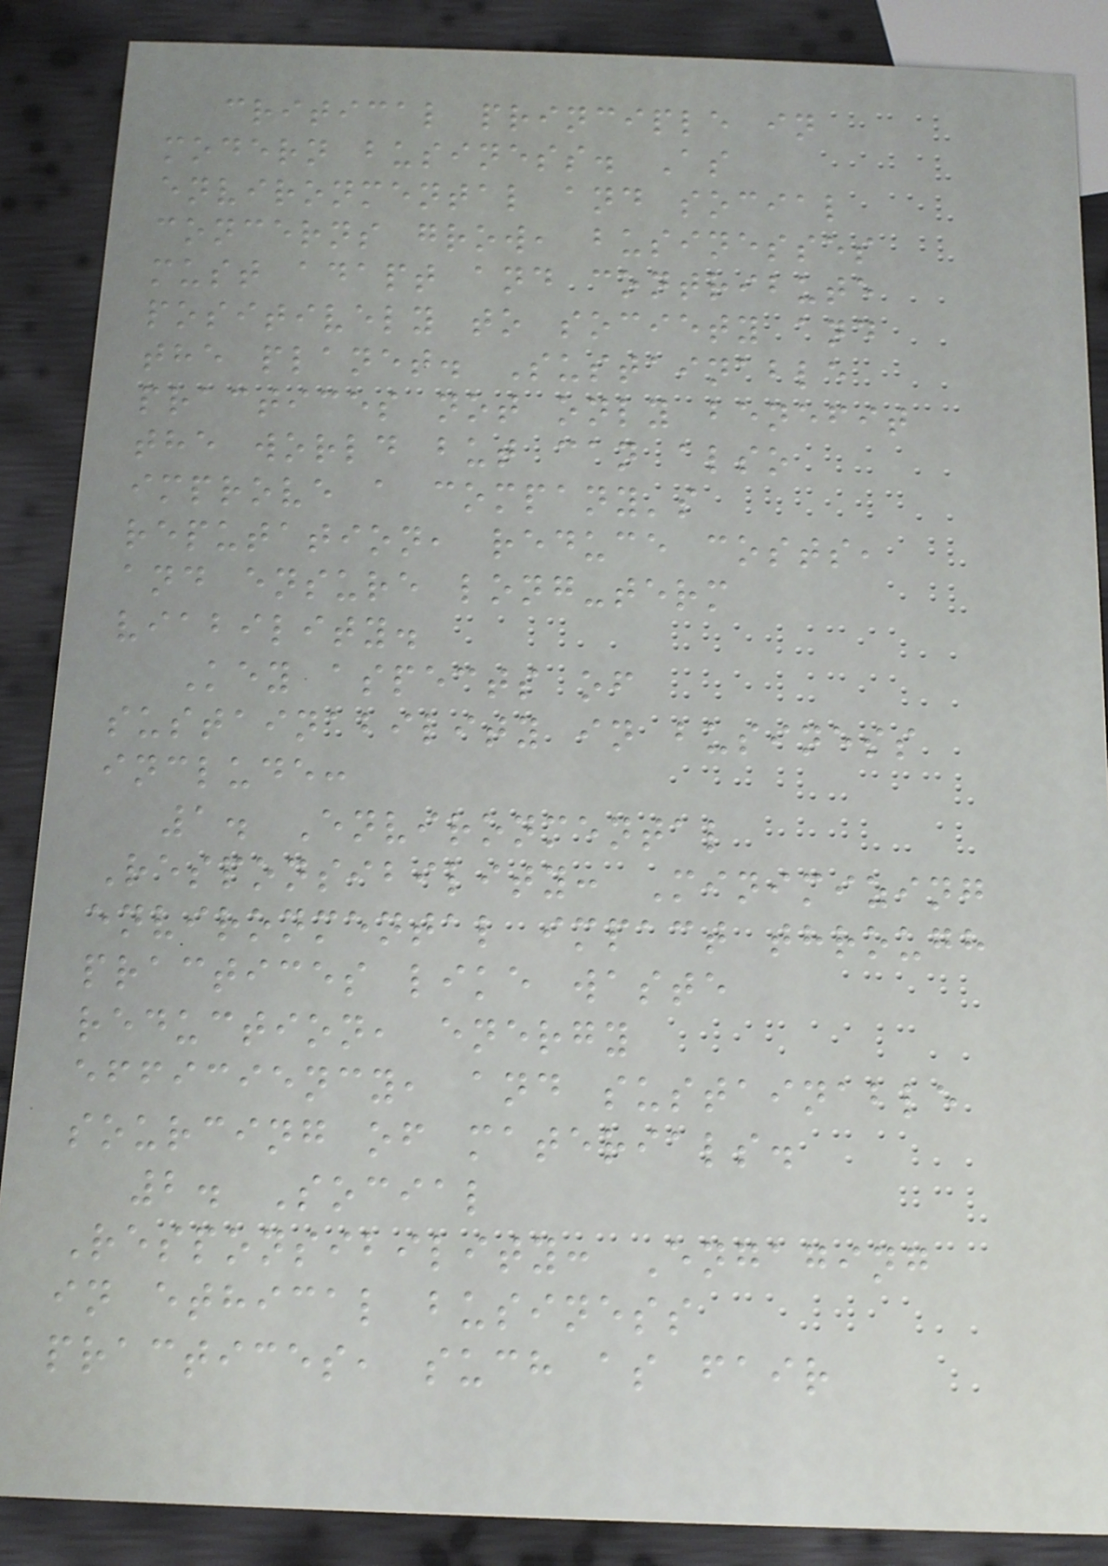critical principle in
modern business. As
environmental and social
concerns grow, businesses
must adapt and contribute
positively to society and
the planet. Sustainable
practices not only benefit
the world but can also
improve a company's
reputation, reduce costs,
and ensure long-term
viability.
Key aspects of
sustainability in business
include:
1. Environmental
Responsibility: Minimizing
environmental impact through
practices like waste
reduction, energy
efficiency, and sustainable
sourcing of materials.
2. Social
Responsibility: Engaging
in ethical business
practices, such as fair
